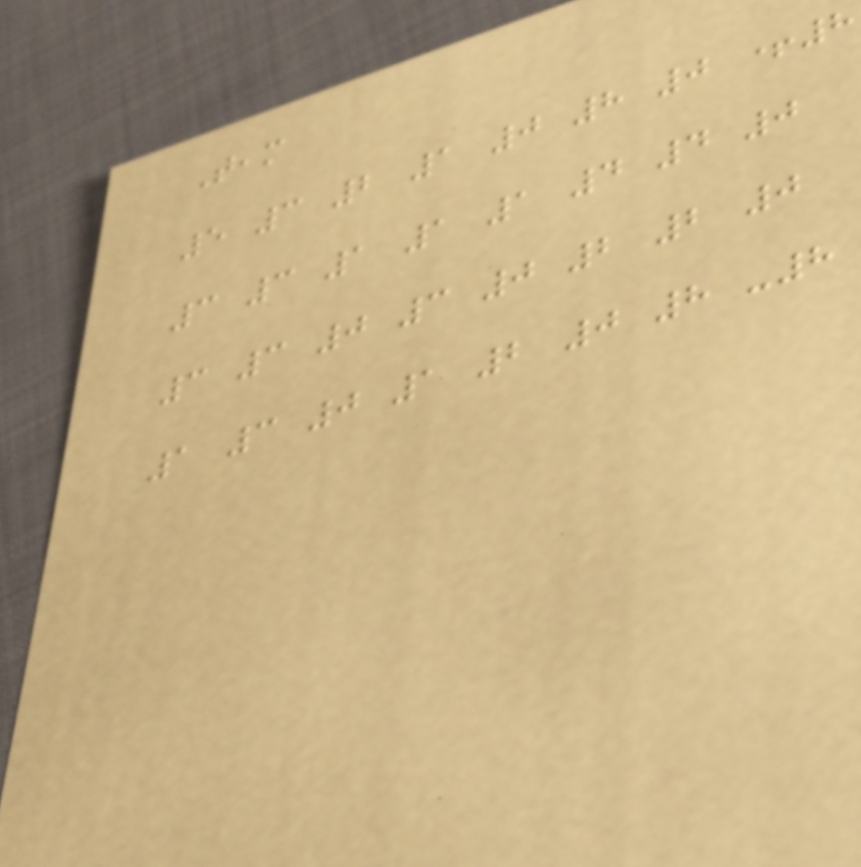Team
5 3 2 1 0 8 0 +8
3 3 1 1 1 4 4 0
3 3 0 3 0 2 2 0
1 3 0 1 2 0 8 -8
